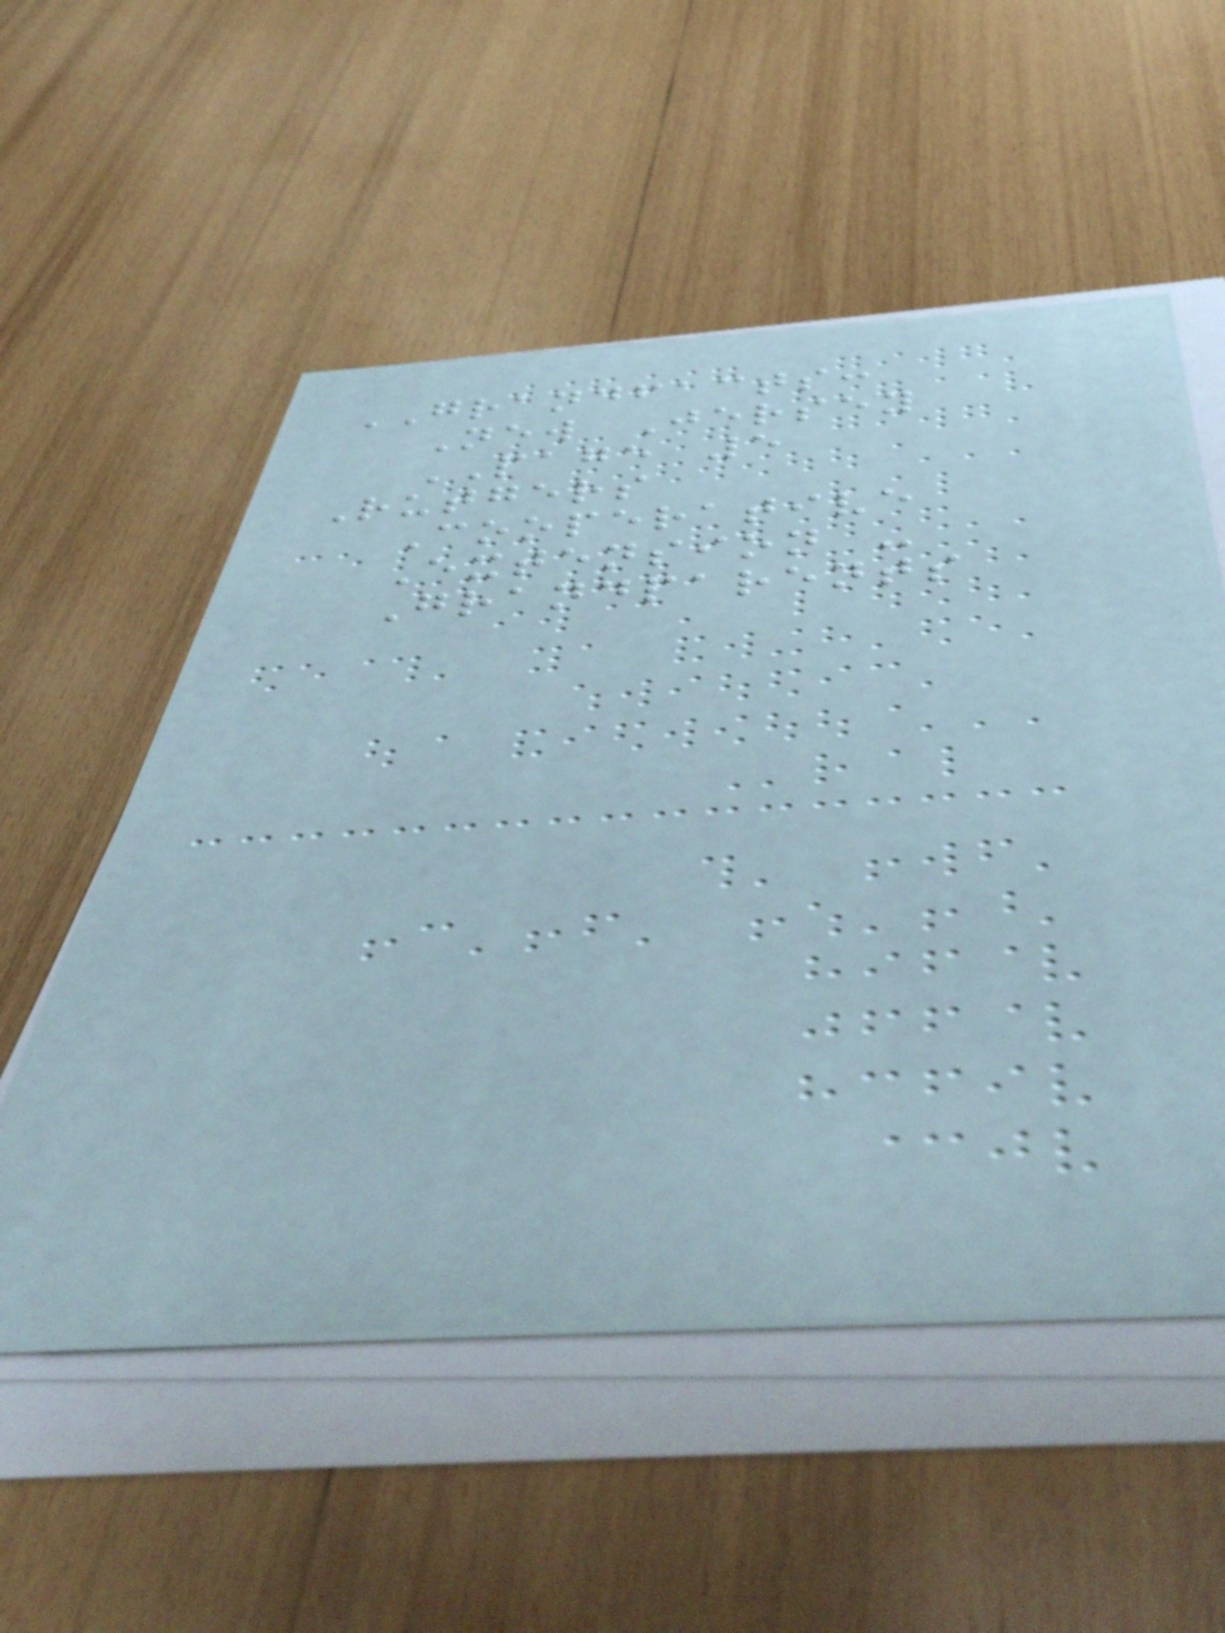GRANDFACTS:
New Jersey
PAGE 5
Rutgers
Cooperative
Extension -
Grandparents
